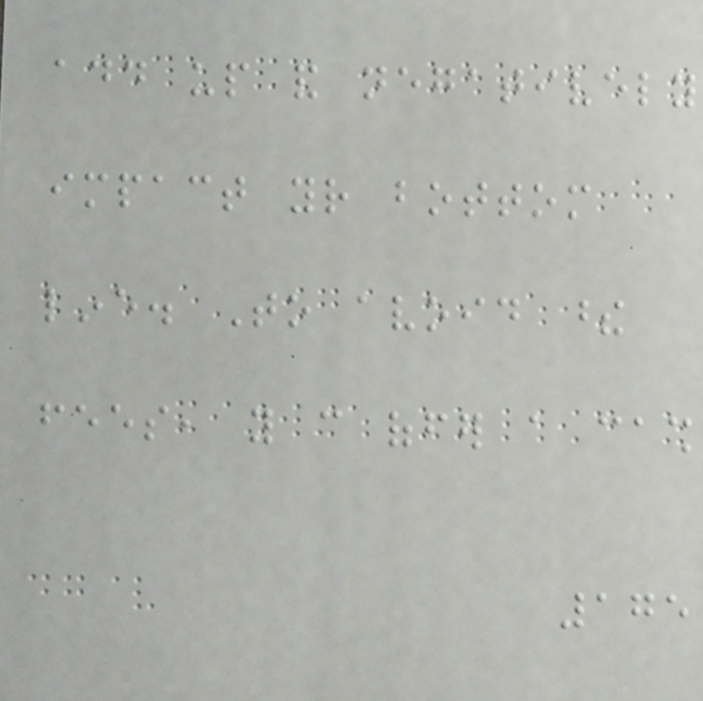add up and negatively
impact your bottom
line. To avoid these
fees, you can offer a cash
175
